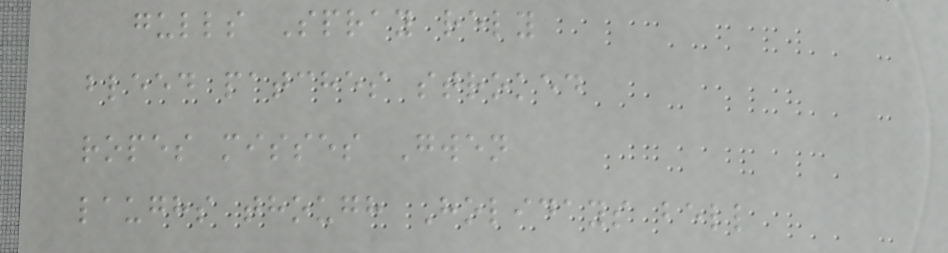gulls Spray rely
bleed patches stroked
ropes misses Gwen
laughs though Holidays bell
